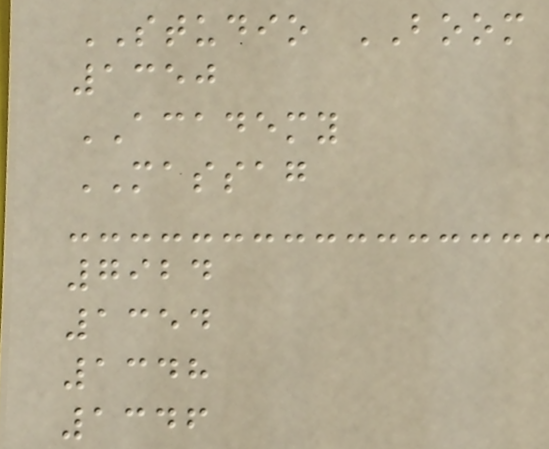STUDIO BOOM
1350
ACADEMY
MASSAG
7924
1354
1348
1346
